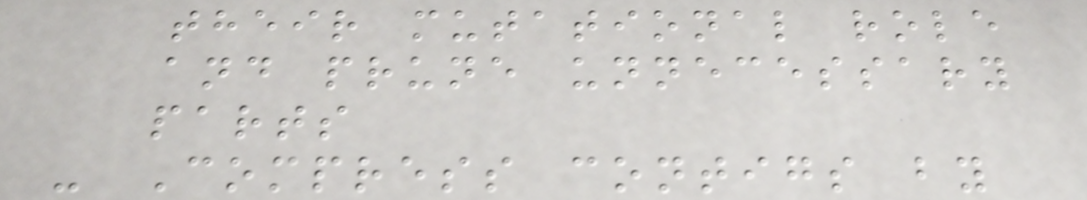their mutational role
and prune unnecessary
parts
- Compress contigs by
